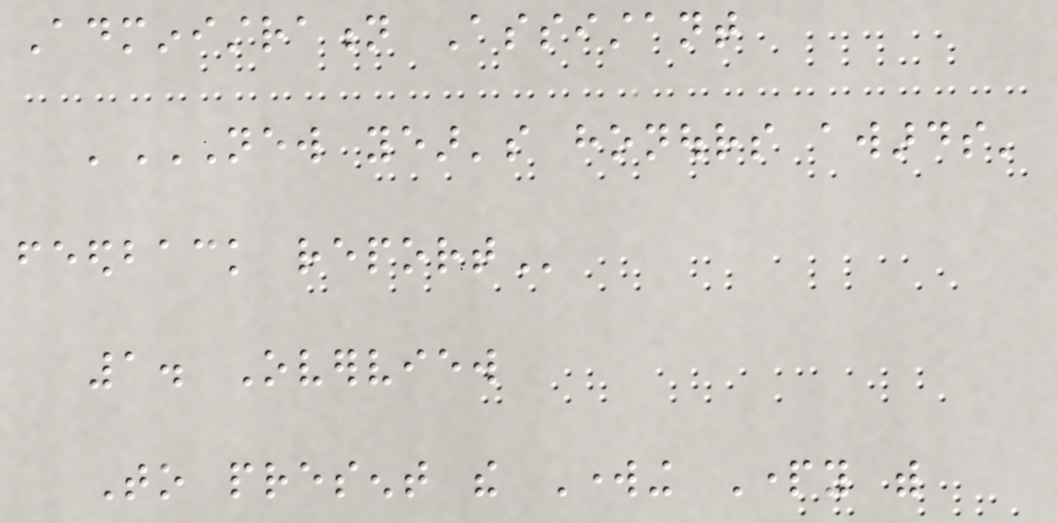Administration Assistant
'NEW YEAR'S HONOURS AWARDS'
FEEDBACK REPORT
1. Overview
To present the Working Party with
